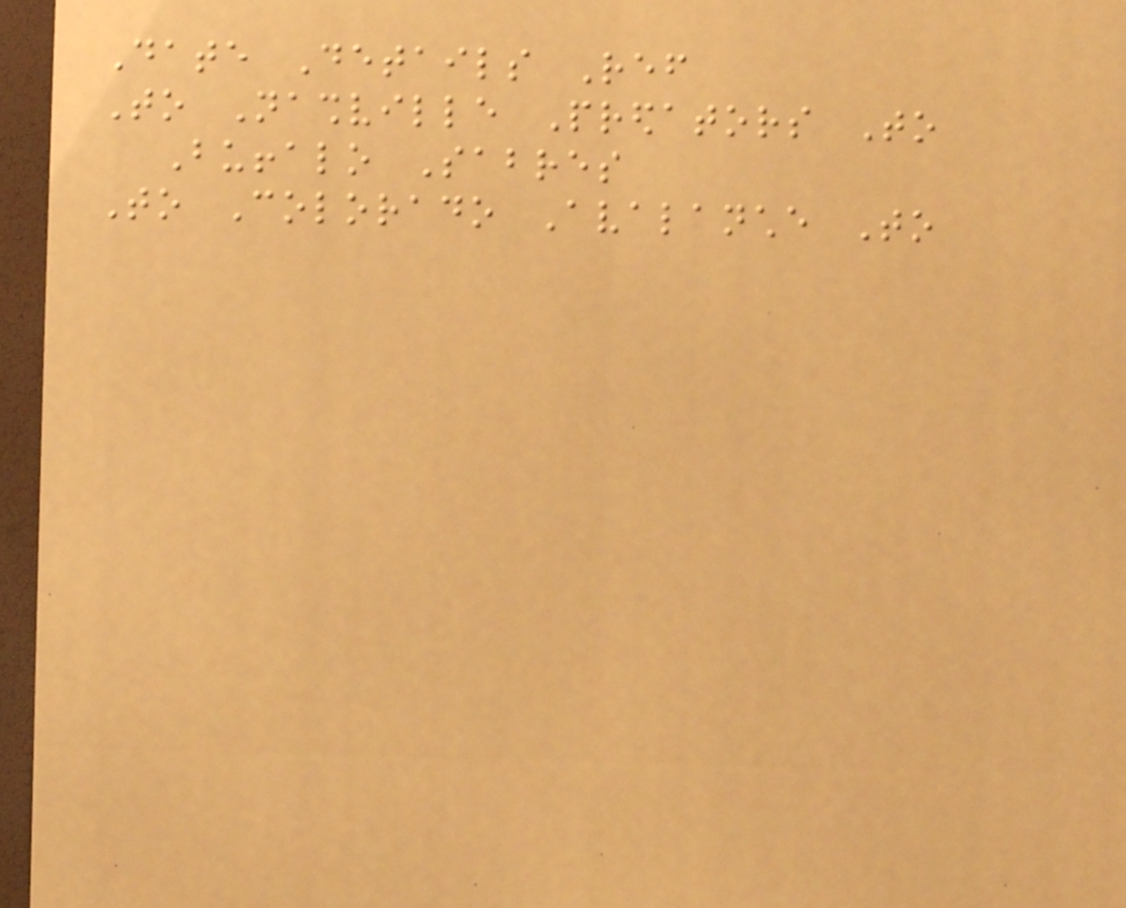Date Details Ref
To Nashville Predators To
Buffalo Sabres
To Colorado Avalanche To
